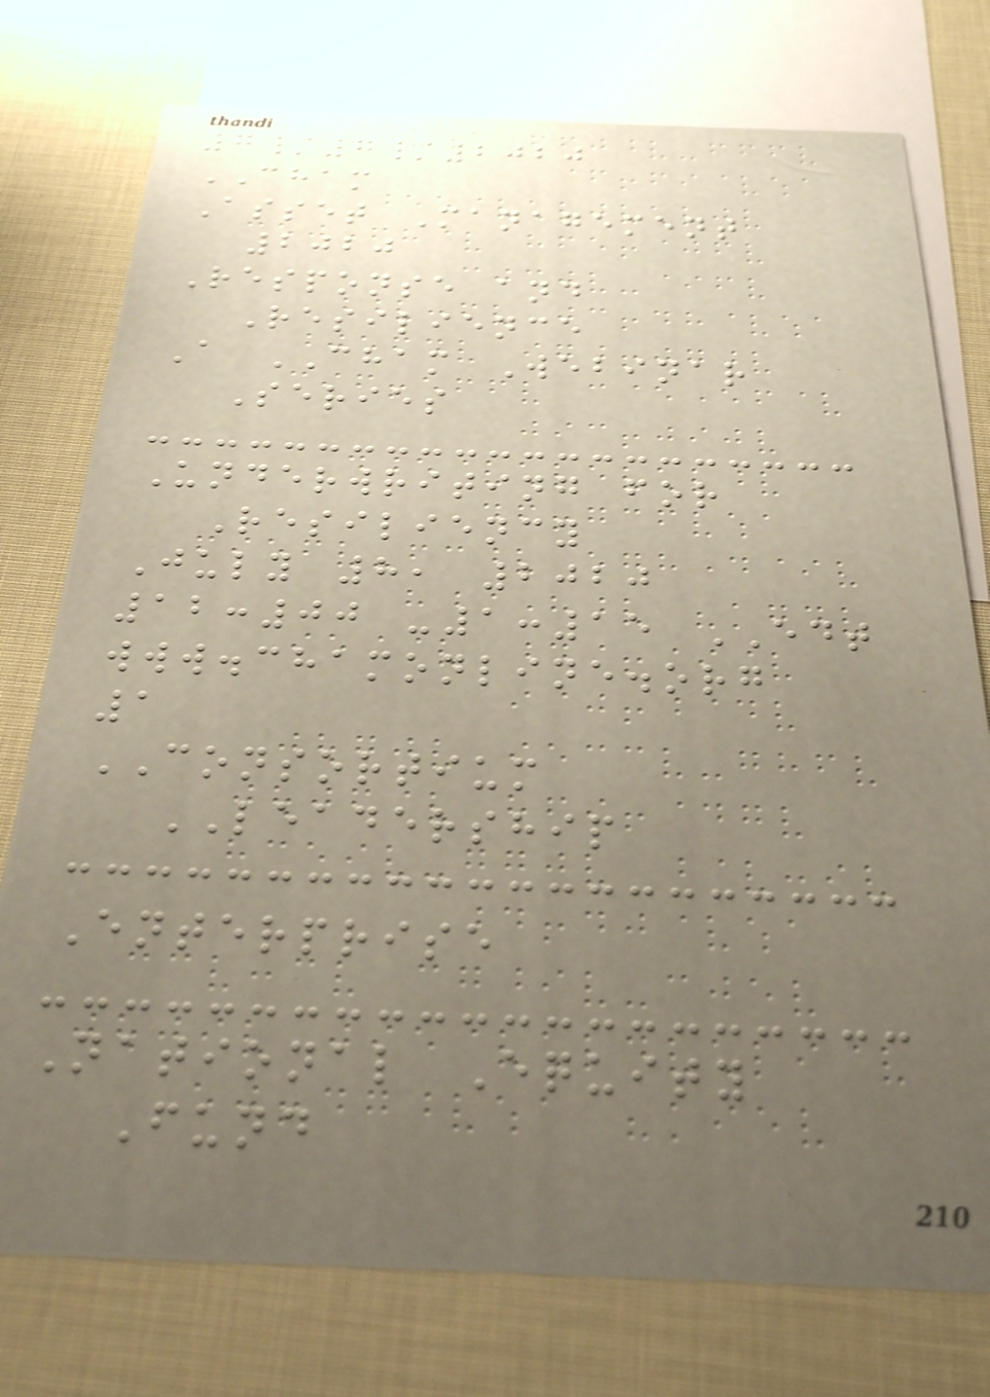7/7/2020
CHAM
Asset Management
2020
Response and
Resilience
A CHAM Webinar
Series
Underwriting for
Resiliency
July 8, 2020
12:00 -1:15 EDT
www.chamonline.org
1
CONSORTIUM
LEADERSHIP
Enterprise
National Equity
Fund
